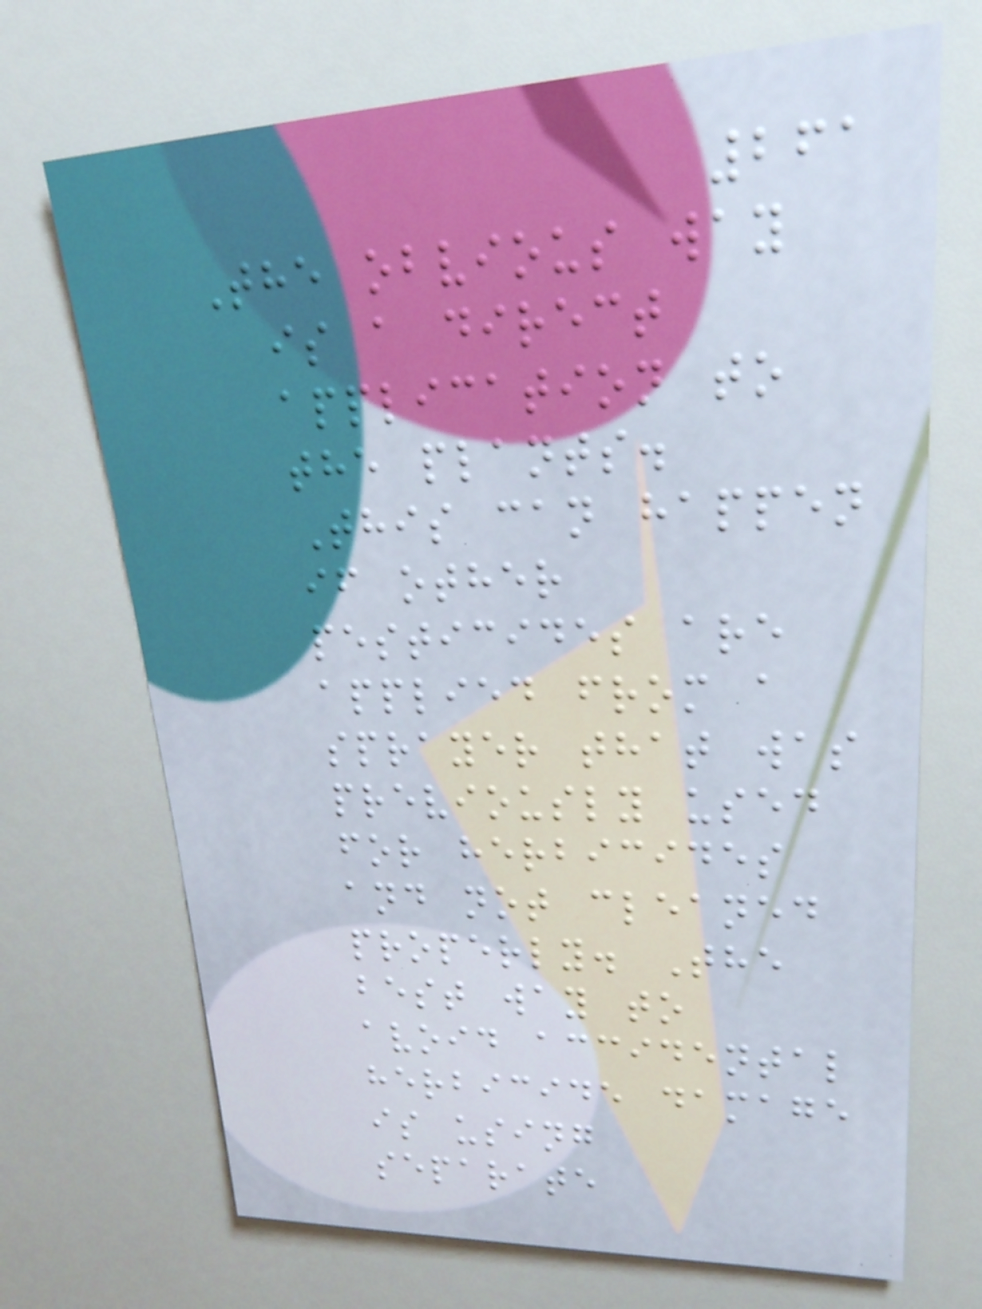261
The obvious way
is a direct
application to
the plants.
This can happen
if other
pesticides are
applied from a
sprayer that was
previously used
for herbicides
and not cleaned
properly. The
best way to
avoid accidental
herbicide damage
is using
separate
